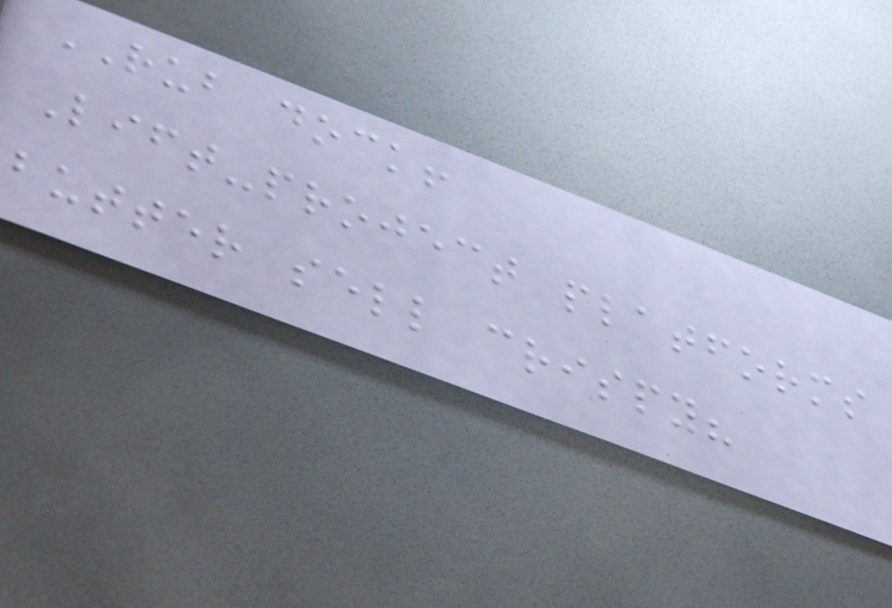RUB dock!
Lift-project platforms
butter sell crispy?
